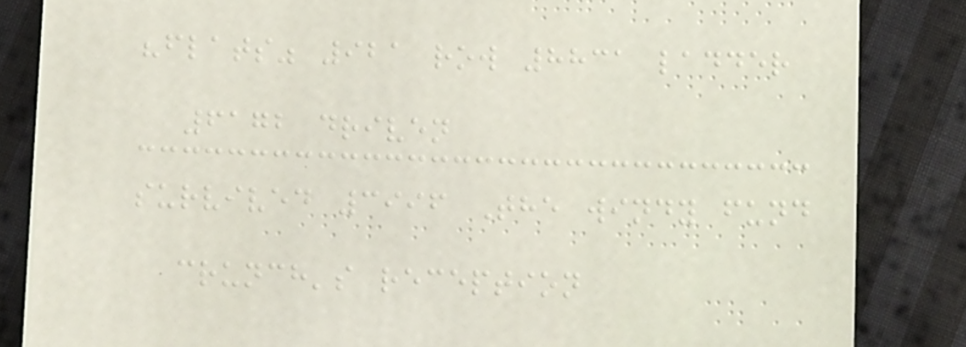"flats" 921 row 8831 ladder
6172 driven
survived 3996 The windy fund
crunch's reception
